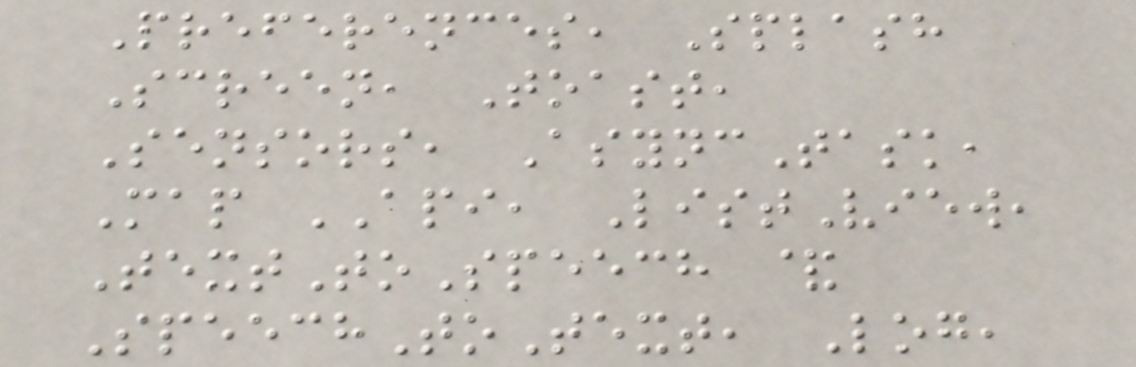Preferences, Splash
Screen, Toast,
Sensors, AsyncTask,
Map API, ListView,
TextToSpeech &
SpeechToText, Log,
